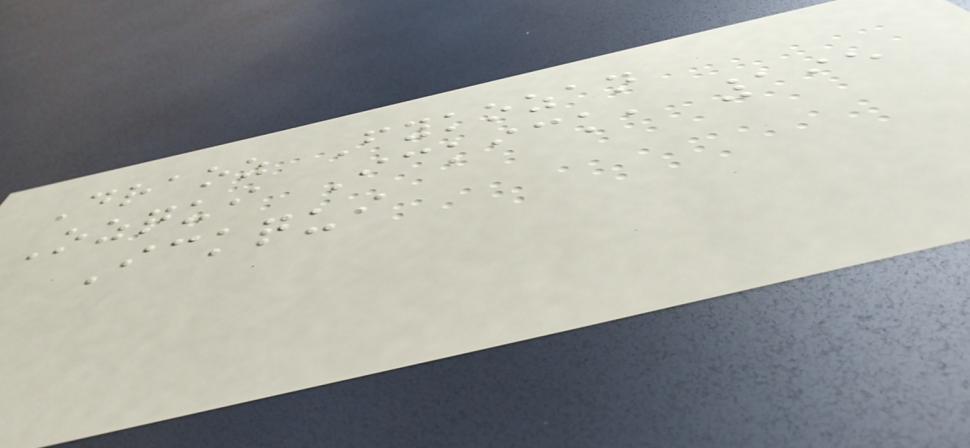Draoz Fykozan
Ozqui Ickick, 195
Ickqui
